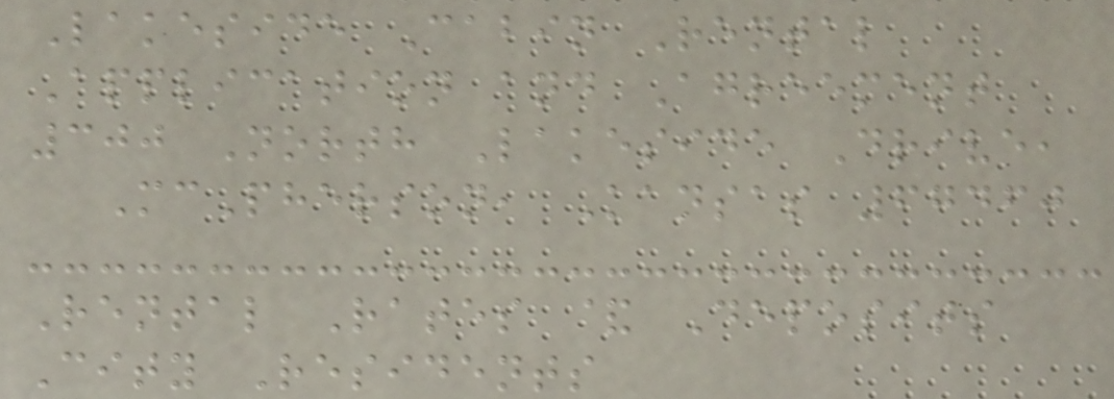Lakeside Cabin Rental
Application and Agreement
300 North Lakeside Drive,
McPherson, Kansas 67460
Rental Rates & Deposits
City Residents
